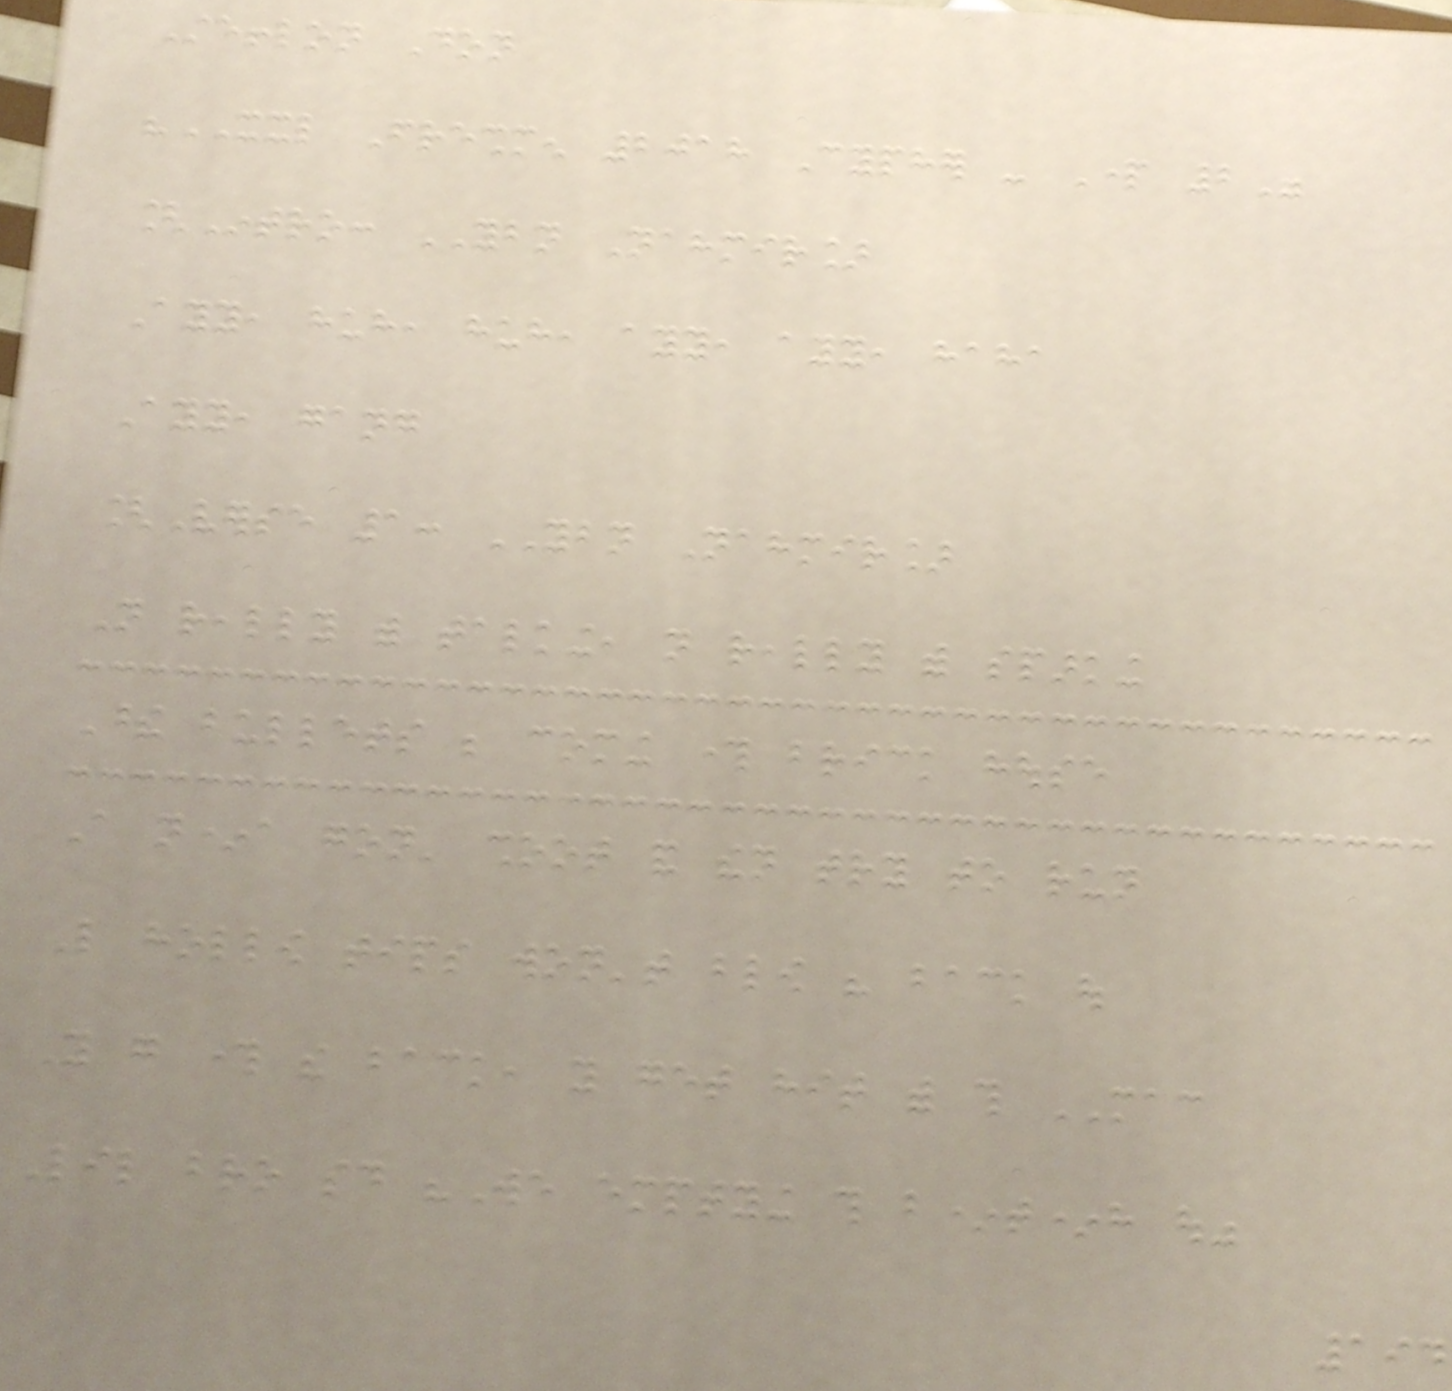Stefflon Don
"XXL Freshmen 2018 Cypher - Part 2"
[Intro: YBN Nahmir]
Ayy, huh, huh, ayy, ayy, haha
Ayy, gang
[Verse 1: YBN Nahmir]
Not really with talking, not really with sparking
These bullets be coming through brick house
A n*a gon' shoot and then try to run
Like hollow tips won't blow his back out
You go through the back, you get hit with this MAC
Lil bro said "We emptying this b*t*h out"
194
